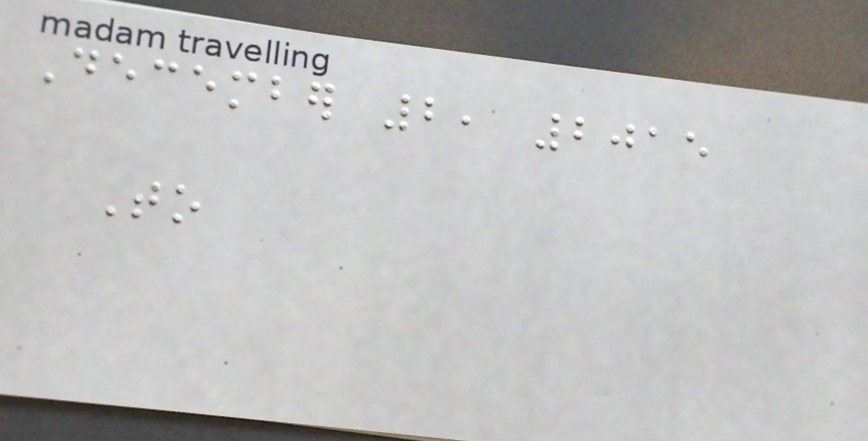December 2, 2015
To
